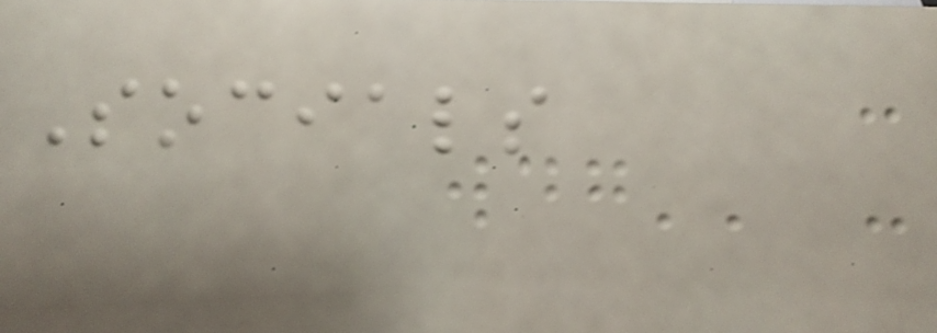Socials
